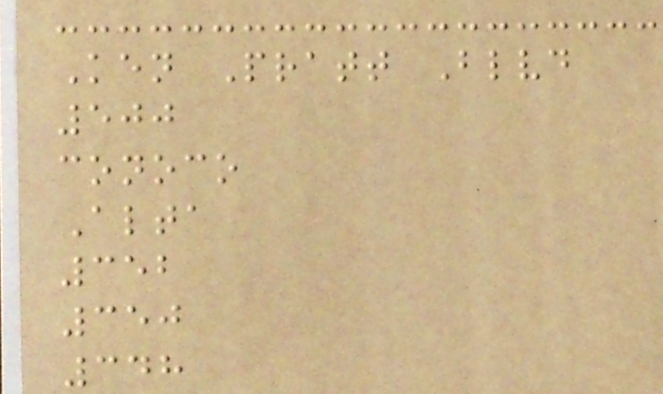Ken Pratt Blvd
500
conoco
Alta
352
350
348
